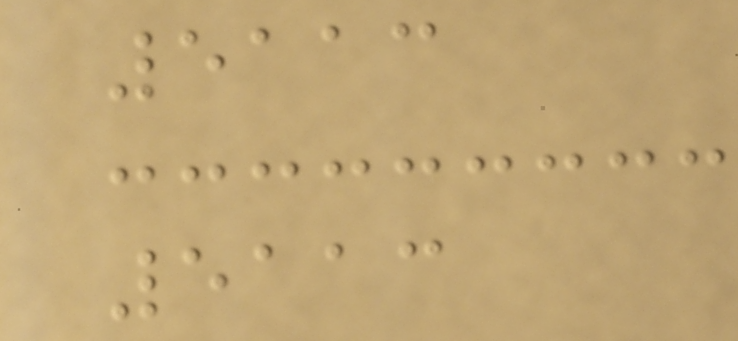5113
5113
